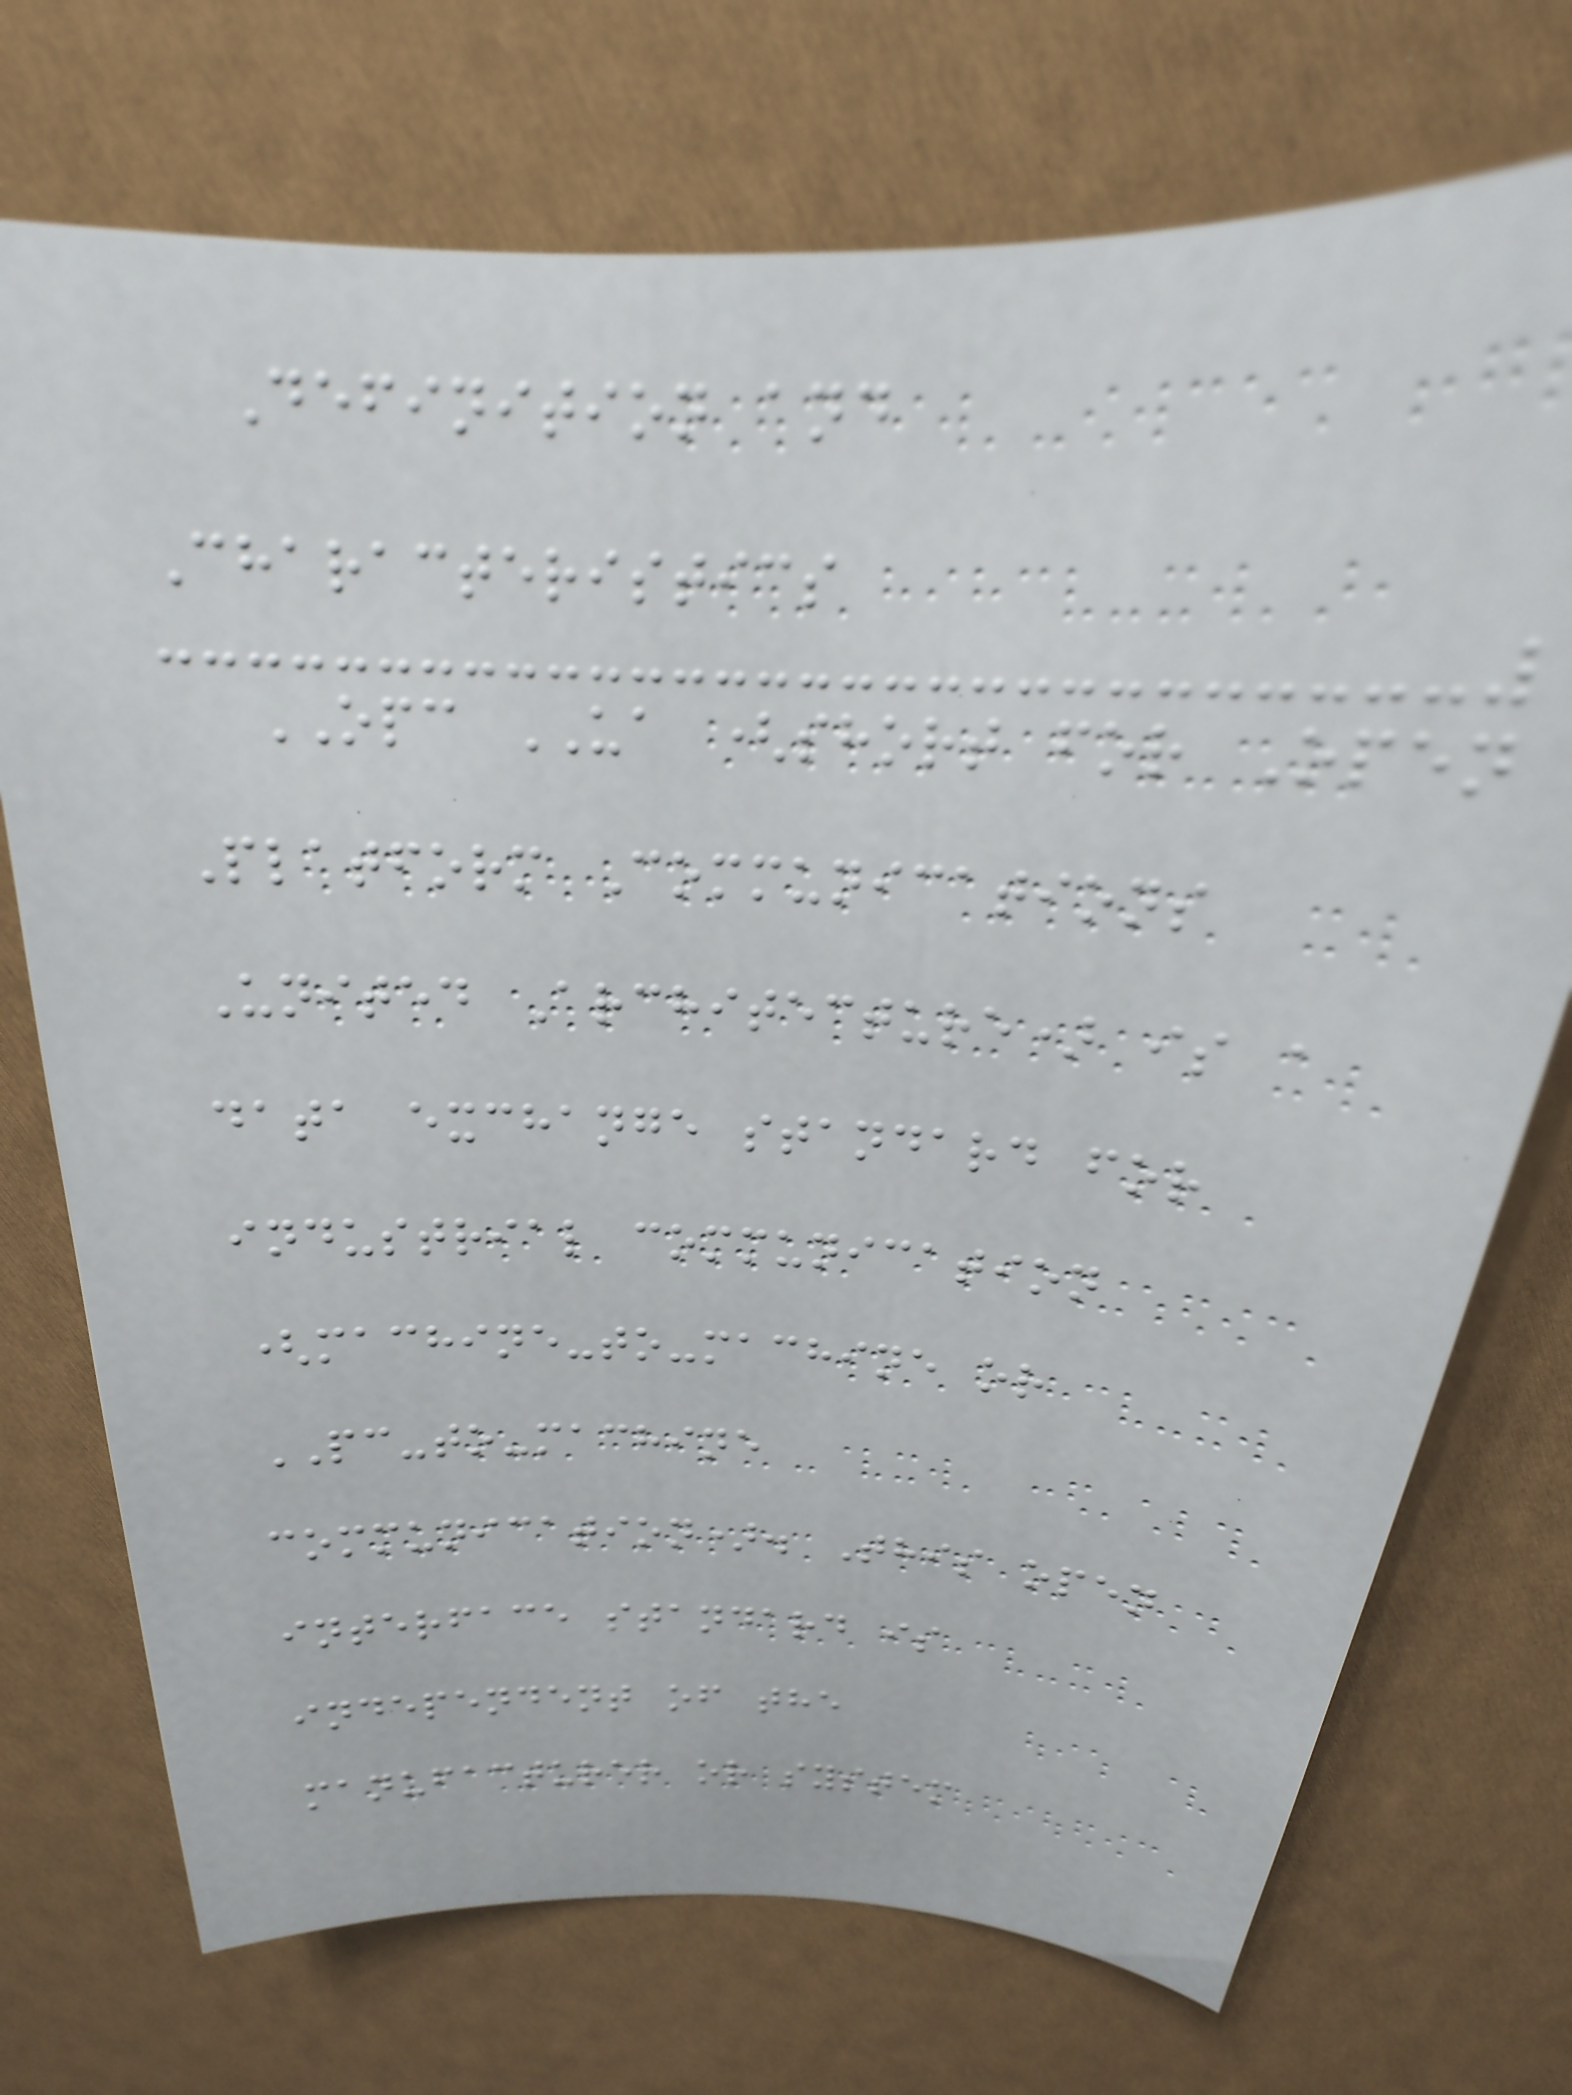Definition and
Characteristics
OPC UA (short for Open
Platform Communications
United Architecture) is a
data exchange standard for
industrial communication
(machine-to-machine or
PC-to-machine
communication). This open
interface standard is
independent of the
manufacturer or system
